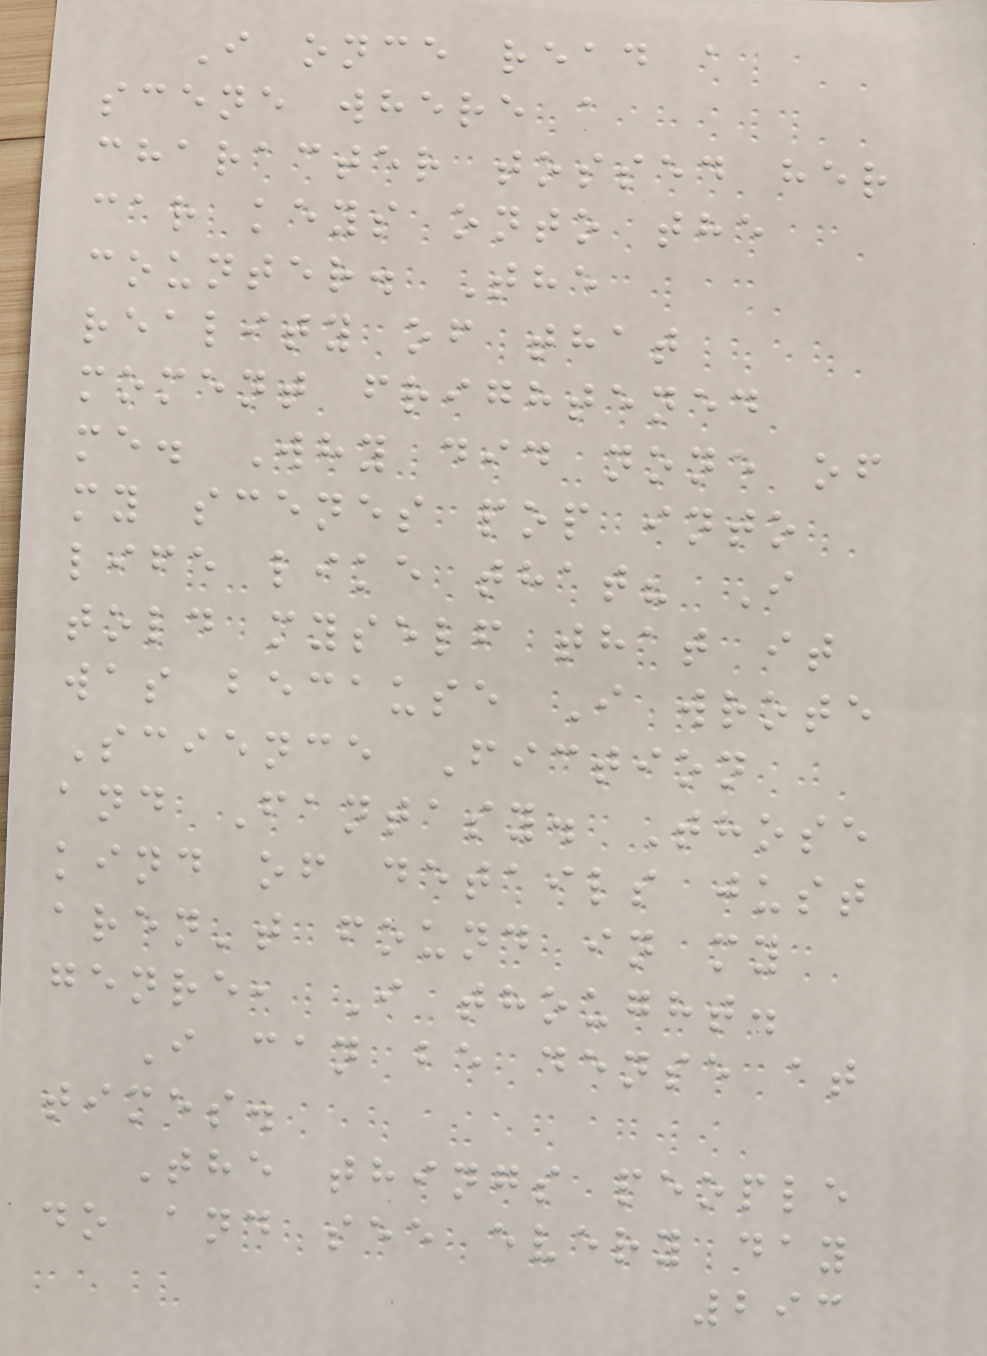I once read a
scene where a
character tossed her
car keys onto the
counter. The
reality of that
moment frightened
me. Why did none of
my scenes pop into
life like that? I
told myself that it
was because I wrote
Science Fiction
and Fantasy. Those
kind of details just
aren't found in my
genre, I thought.
I can be dense at
times.
The things people
do and see every day
293
